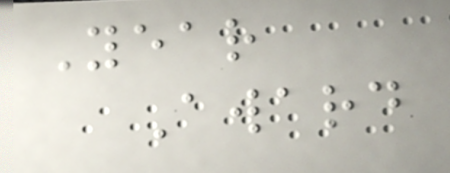Year
Award
